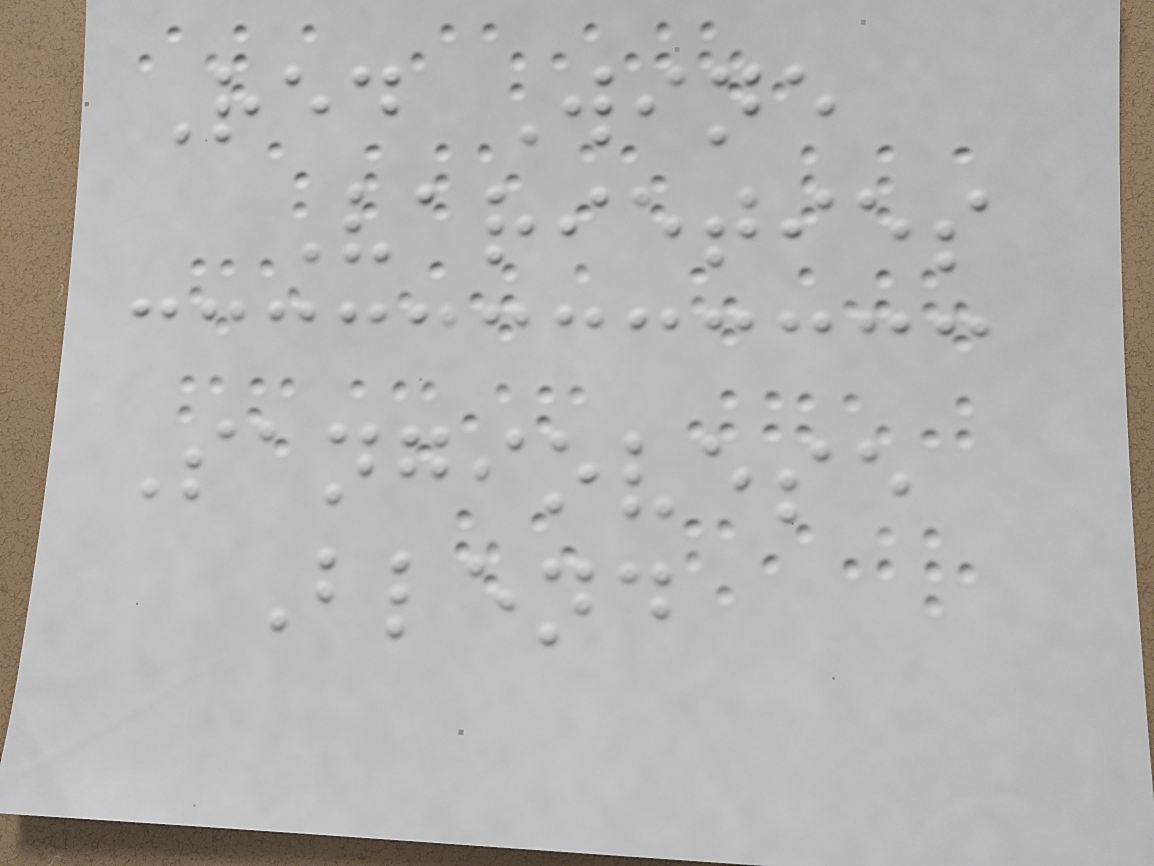Red Wine
Varieties
Sangiovese
Blend
